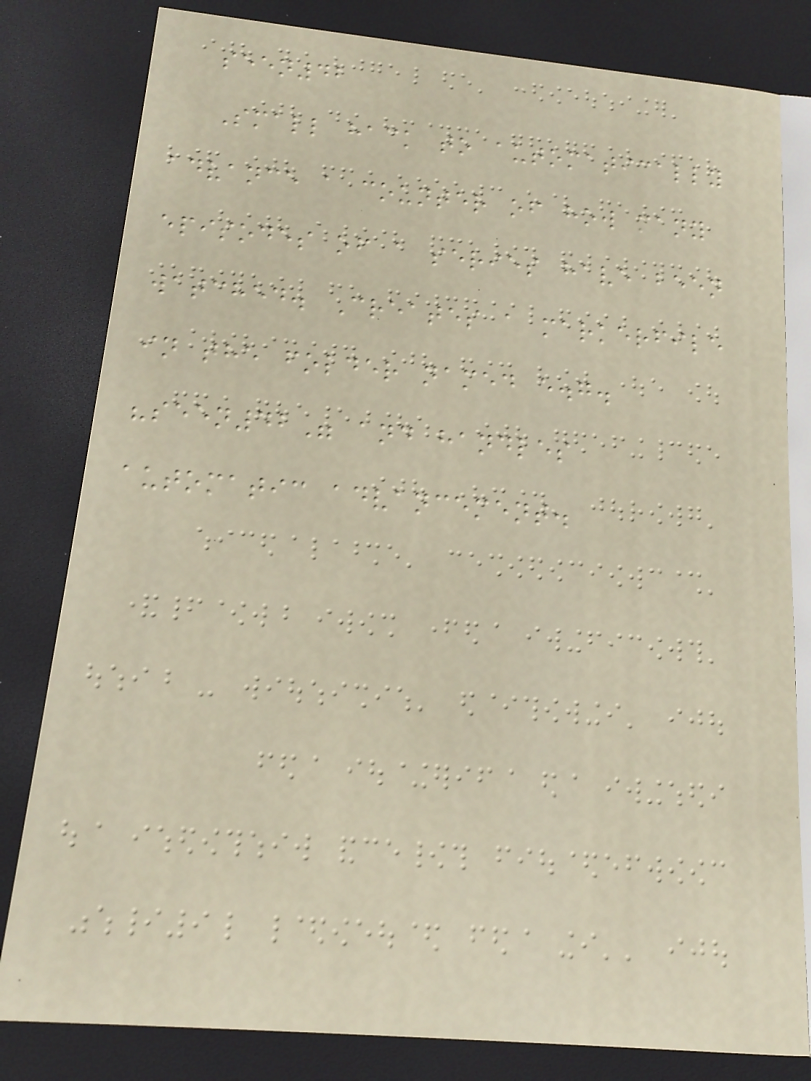seen42
Small hack to automatically
advance a counter of how many
episodes of a series have been
watched. Creates a markerfile
in the folder named e.g.
"seen42" and handles
automatic advancement.
